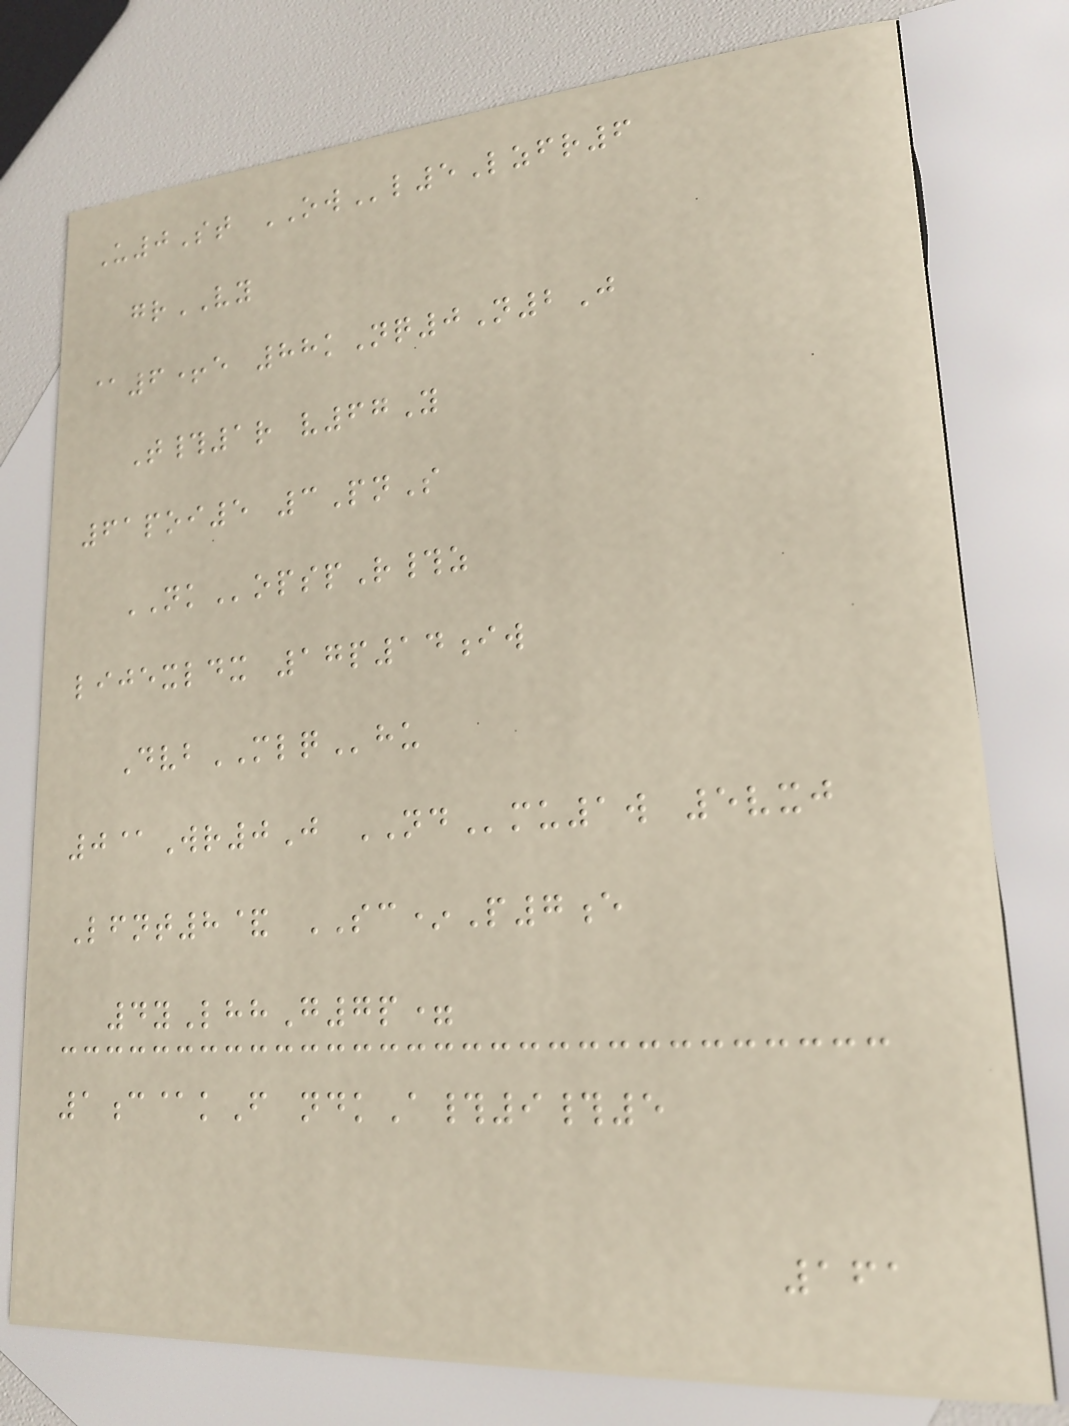U0St OWl5Lzfr6
grVY
@6+e 88kNq0N2J
T#1r v67Y
61poi5 3PnS
NKopspR#z
lijexldx 17p14iw
DvbMLQhu
0@Wr0J NDmu1w 5vxj
Lfnt8& SC*P7e
4yLhhG7p=
1c@kF ndkA#9#5
161
